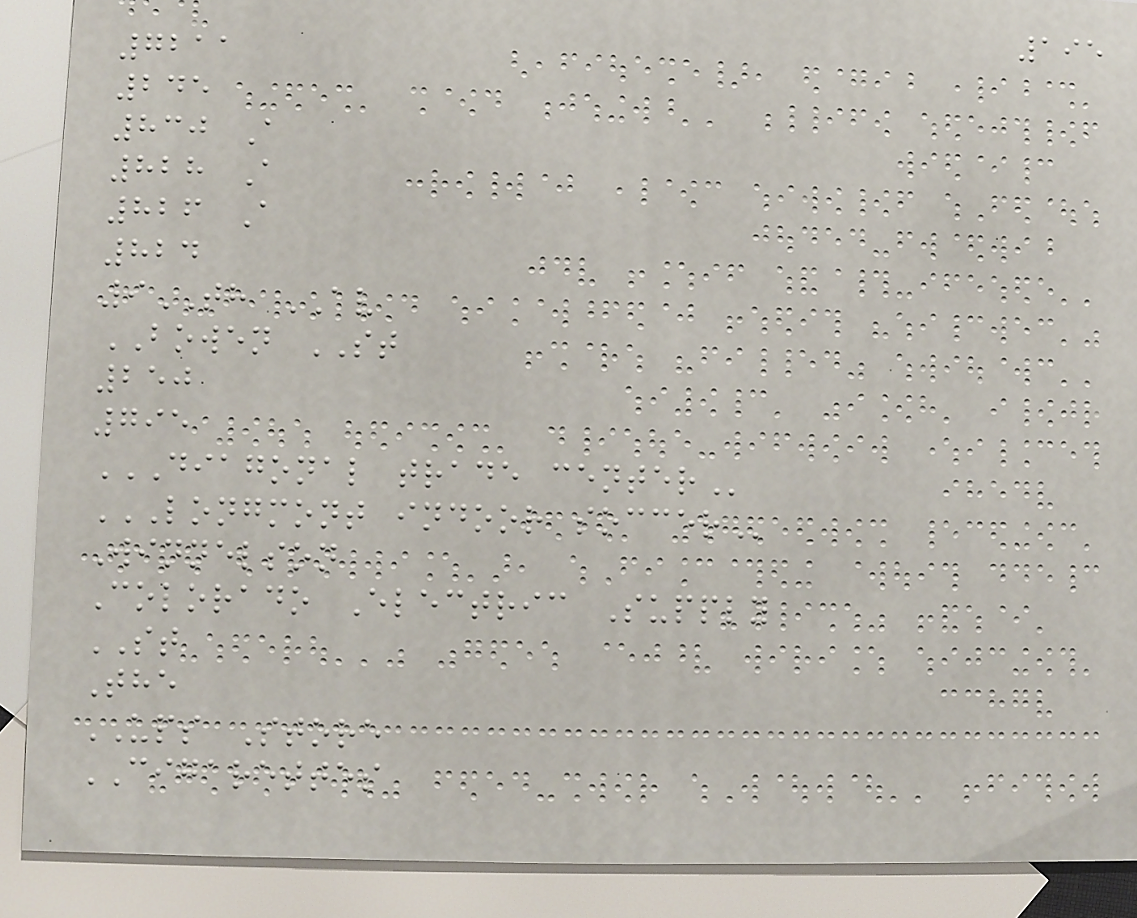195
7211
245
830 A
828 A
826 A
824
9TH AV
BOWEN ST
250
795
DIAGONAL TRADE CENTER
LONGMONT INDOOR SOCCER
Winnelson
Colorado Electric Supply
ST
The
UPS Store
CIGARETTES
